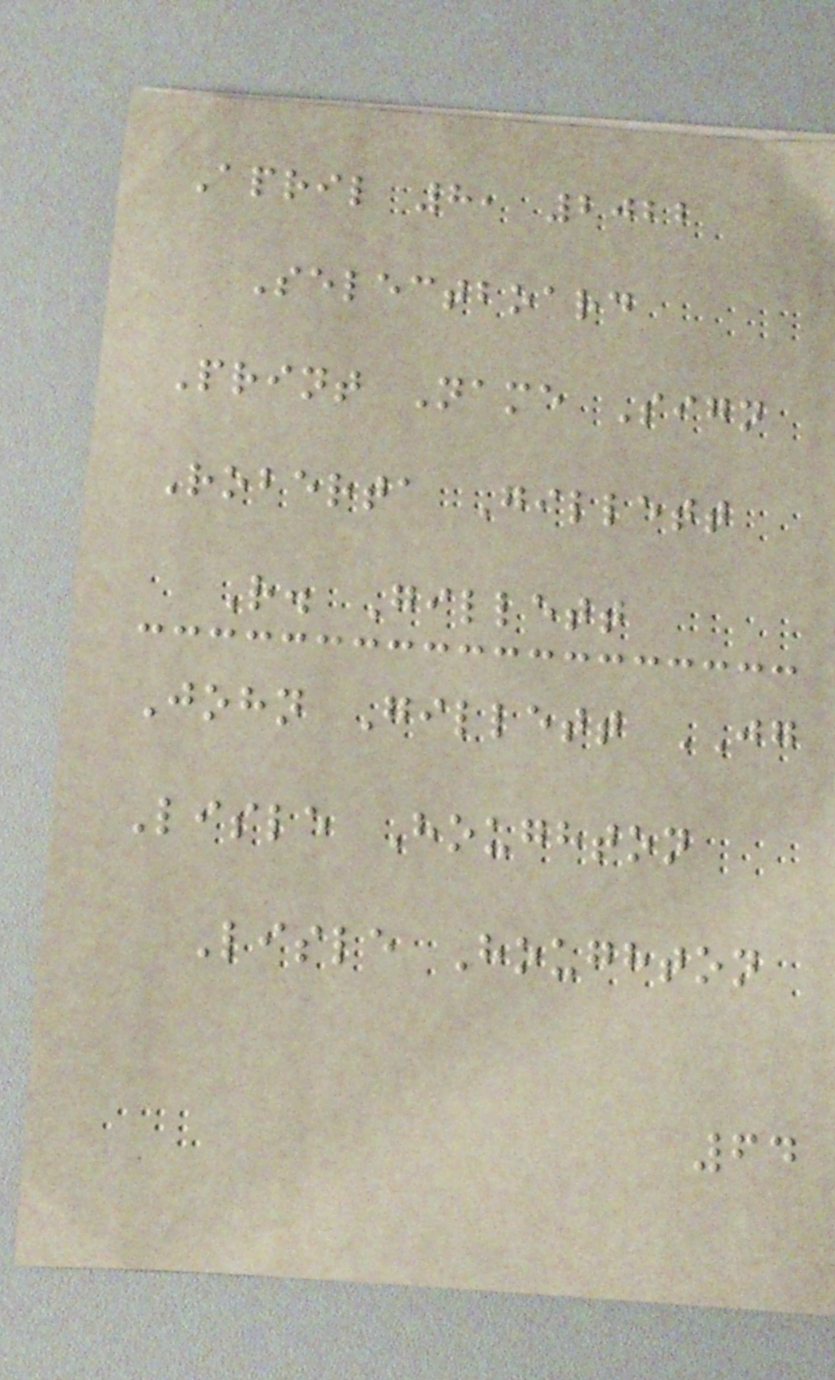April 8, 2022
Selectboard
Print Name Sign
Roberta Gillett
R. Gillett
John Gillett JG
Lisle Houghton
Lisle Houghton
64
